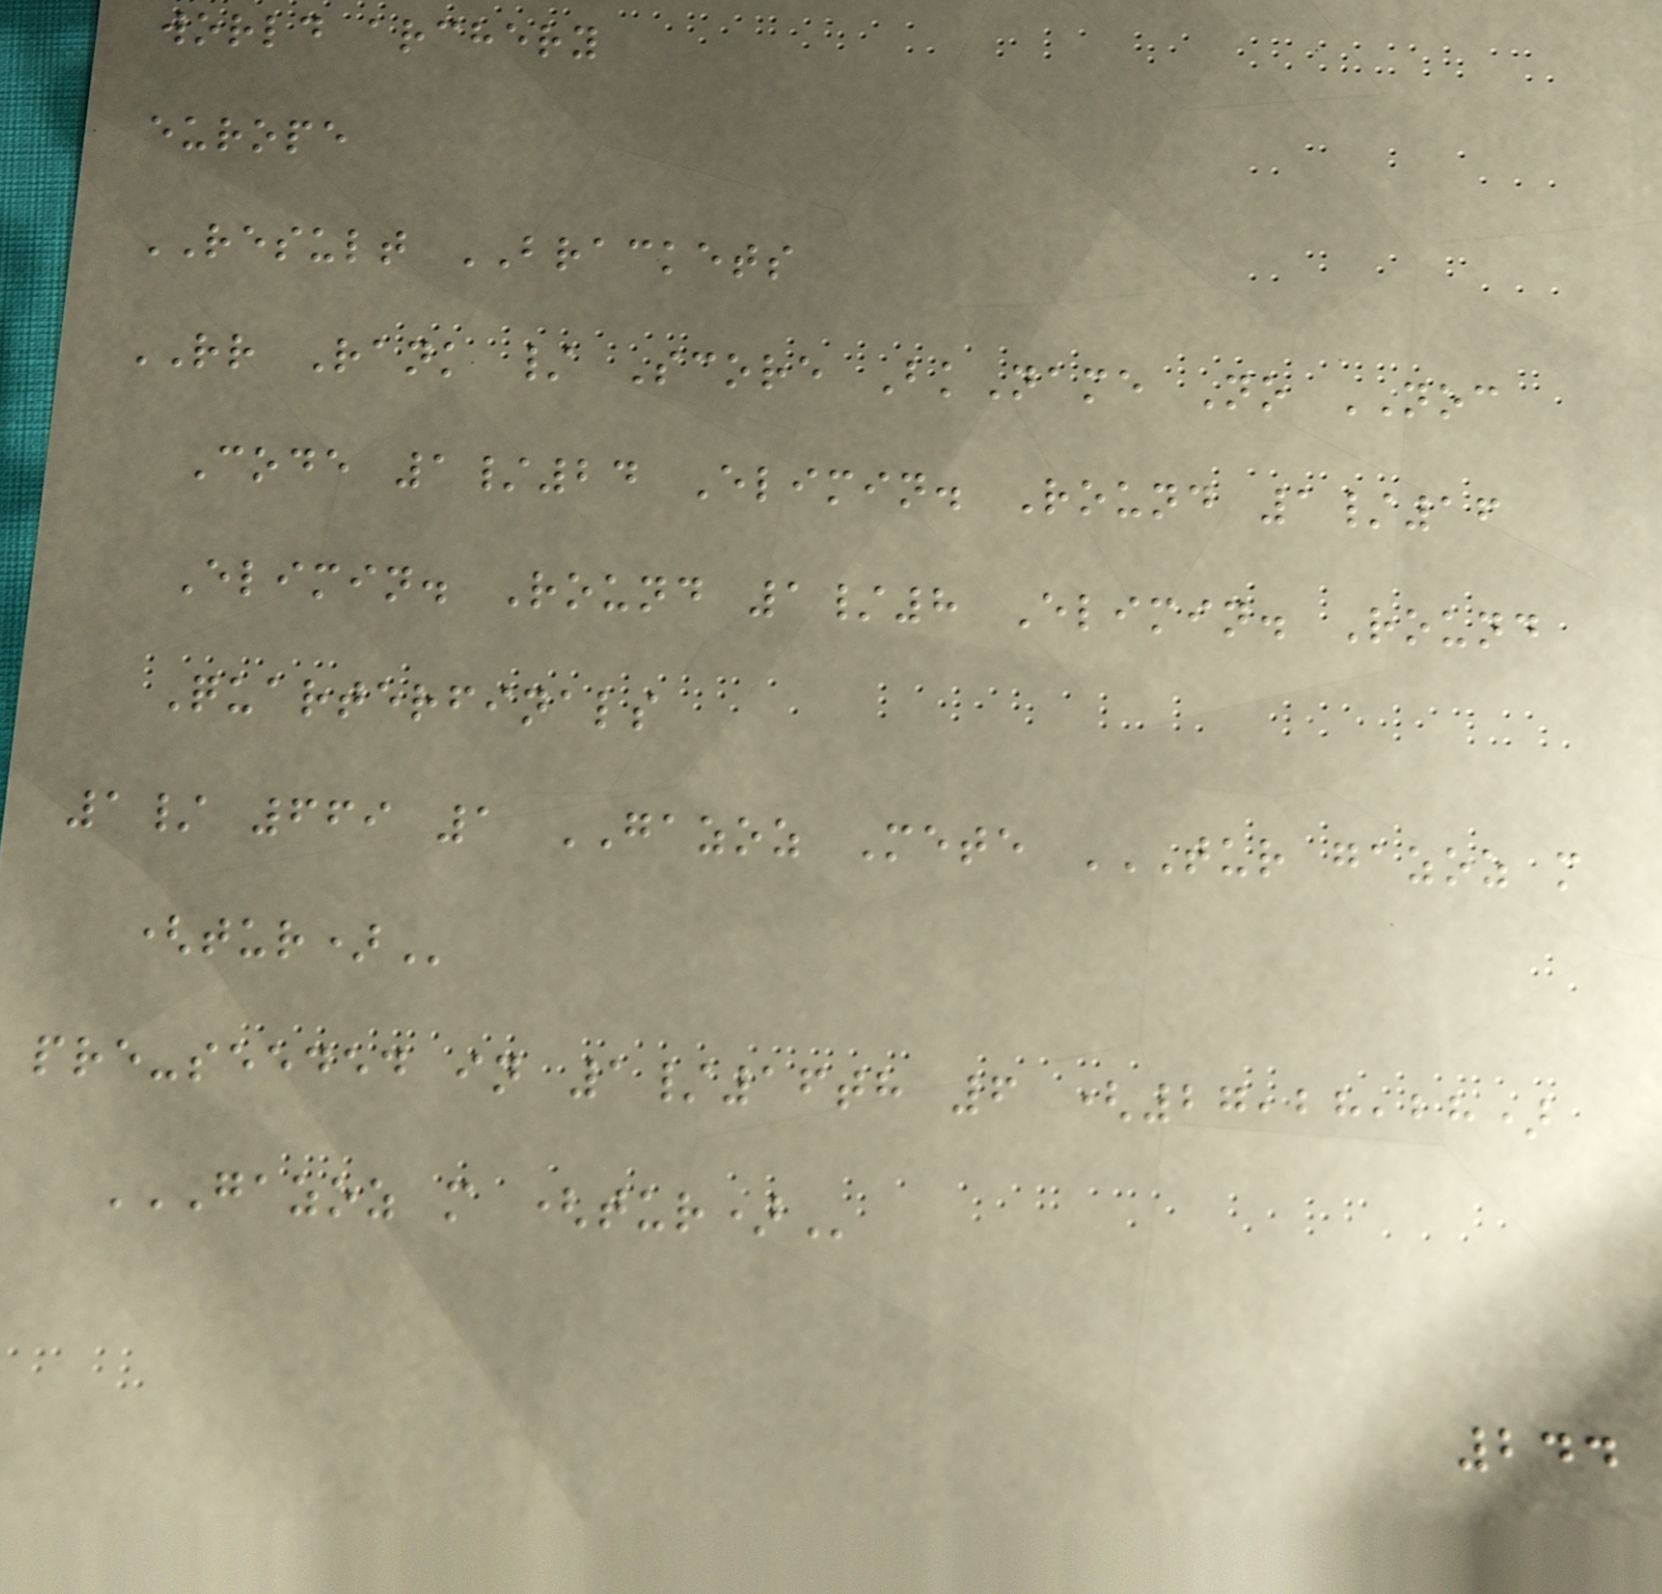world archery
europe
RESULT BRACKETS
RR Rank / Score BkName No NOC
Code 1/24 Elimin. Round 1/16
Elimin. Round 1/8 Elimin. Round
Quarterfinals
1/ 669 1 GAZOZ Mete TUR GAZOZ M
(TUR)
pre-seeded in 1/16th 6 (27,28,28)
GAZOZ M (TUR)
244
